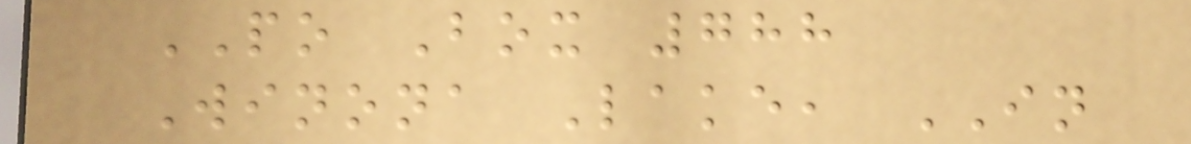PO Box 788
Winona Lake, IN
